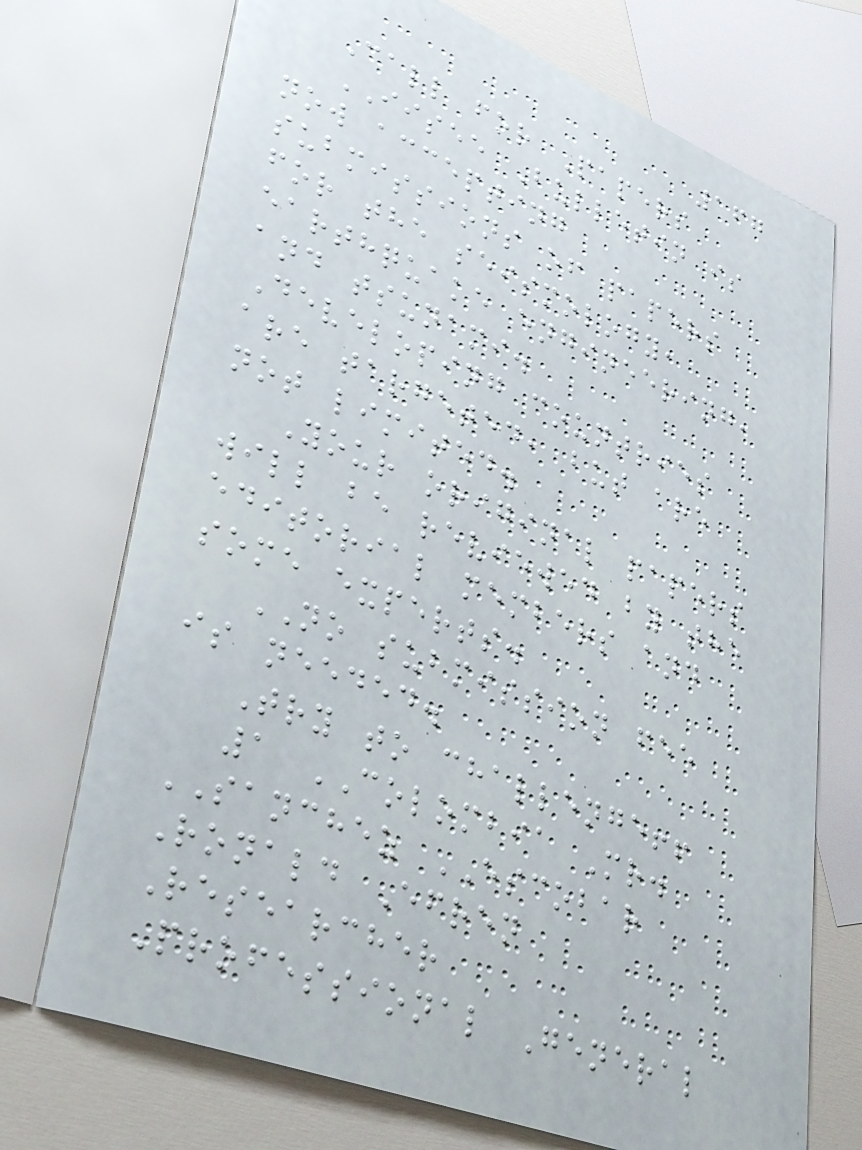167
Call for Papers
IISEE Bulletin is
now accepting
submissions of papers
for the seismology,
earthquake engineering,
and tsunami.
Developing countries
are targeted, but are
not limited.
Your original papers
will be reviewed by the
editorial members and
some experts.
NO submission fee
is needed.
Try to challenge!!
1 COLOMBIA Mr.
SANCHEZ ESCOBAR
Ronald Efren
Researcher
Professional General
